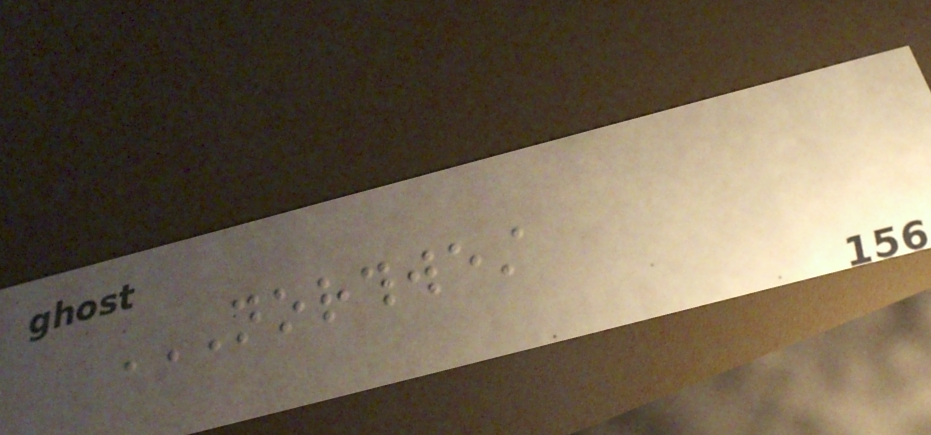NORTHWEST
